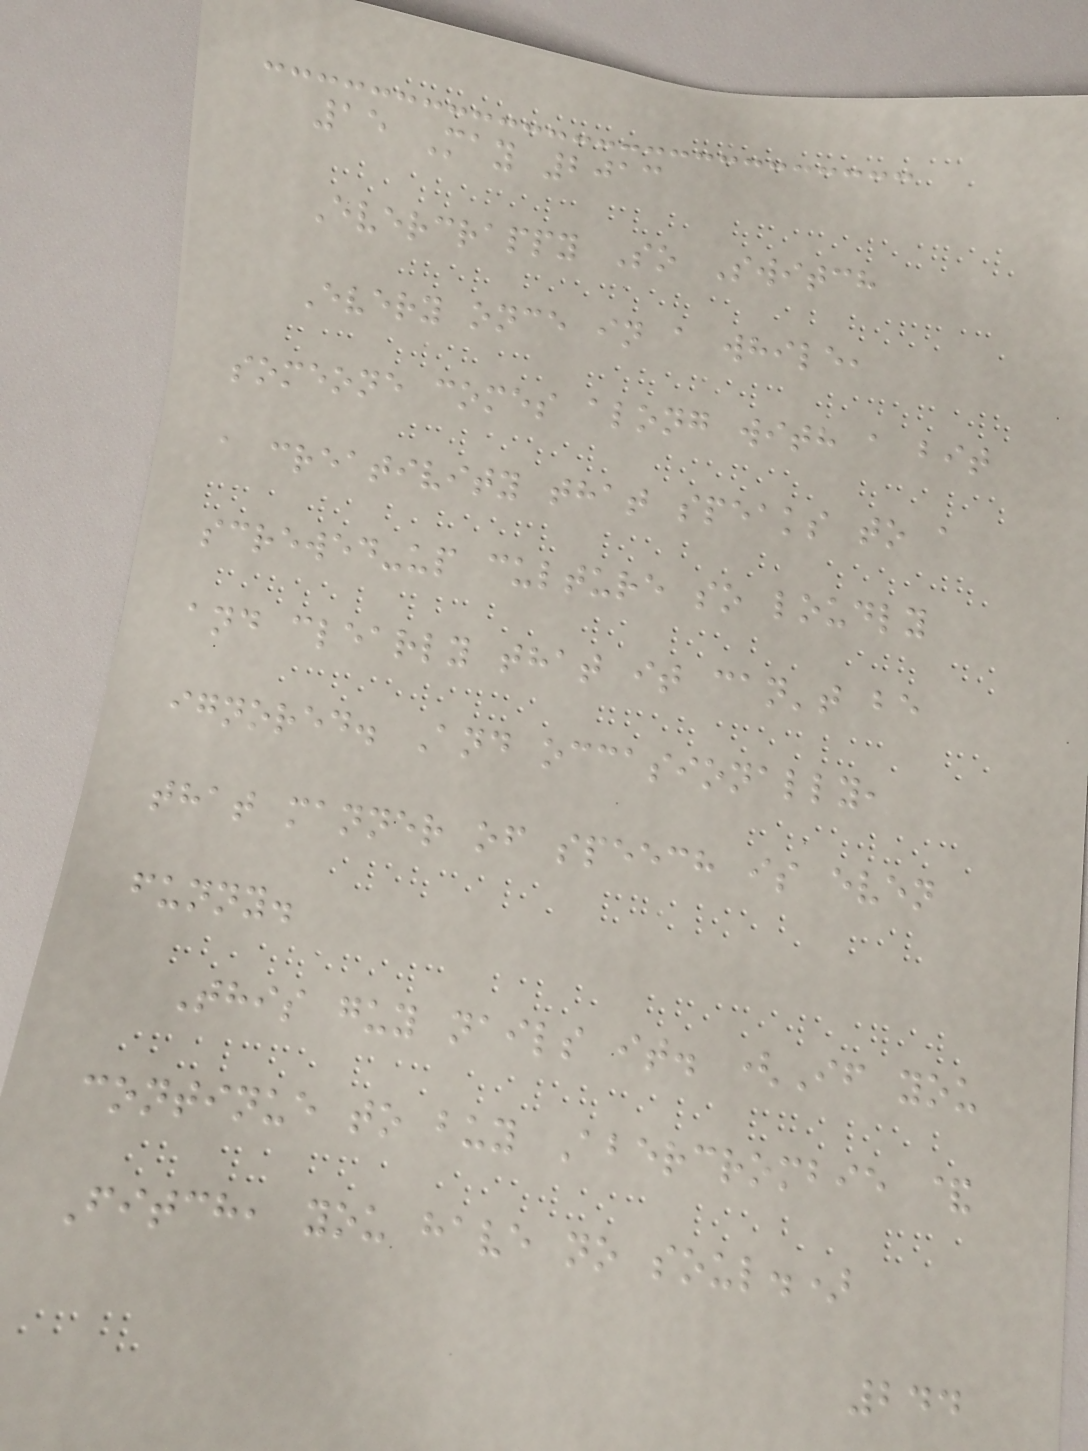15 May 2013
Evercrappy So Switch
Every once in a while,
someone comes along with a bit
a creativity that speaks to a
screwed-up culture so loudly
and clearly that it can't be
ignored. And occasionally,
that manner of speech is even
funny.
This guy nails it. (If you
continue to buy Abercrombie &
Fitch, you have no soul.)
244
